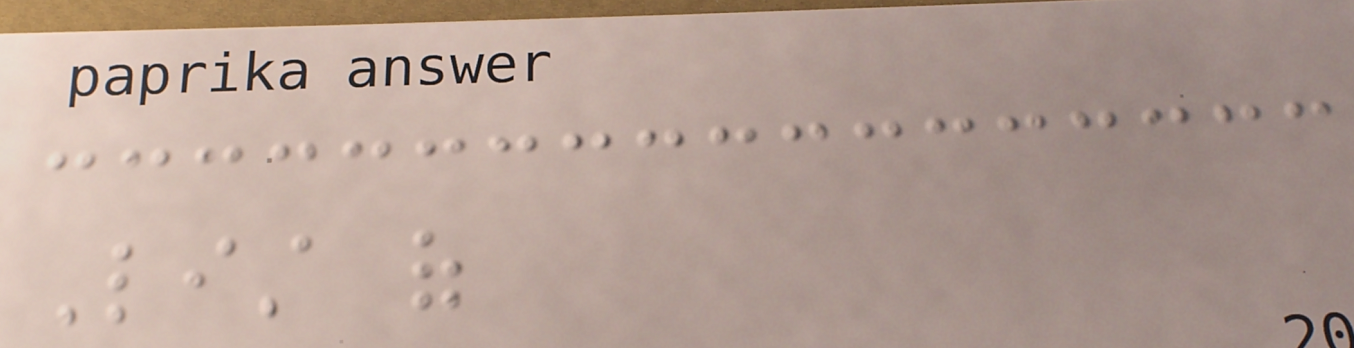List of
